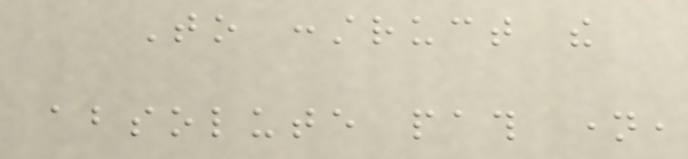To construct the
absolute path name,
